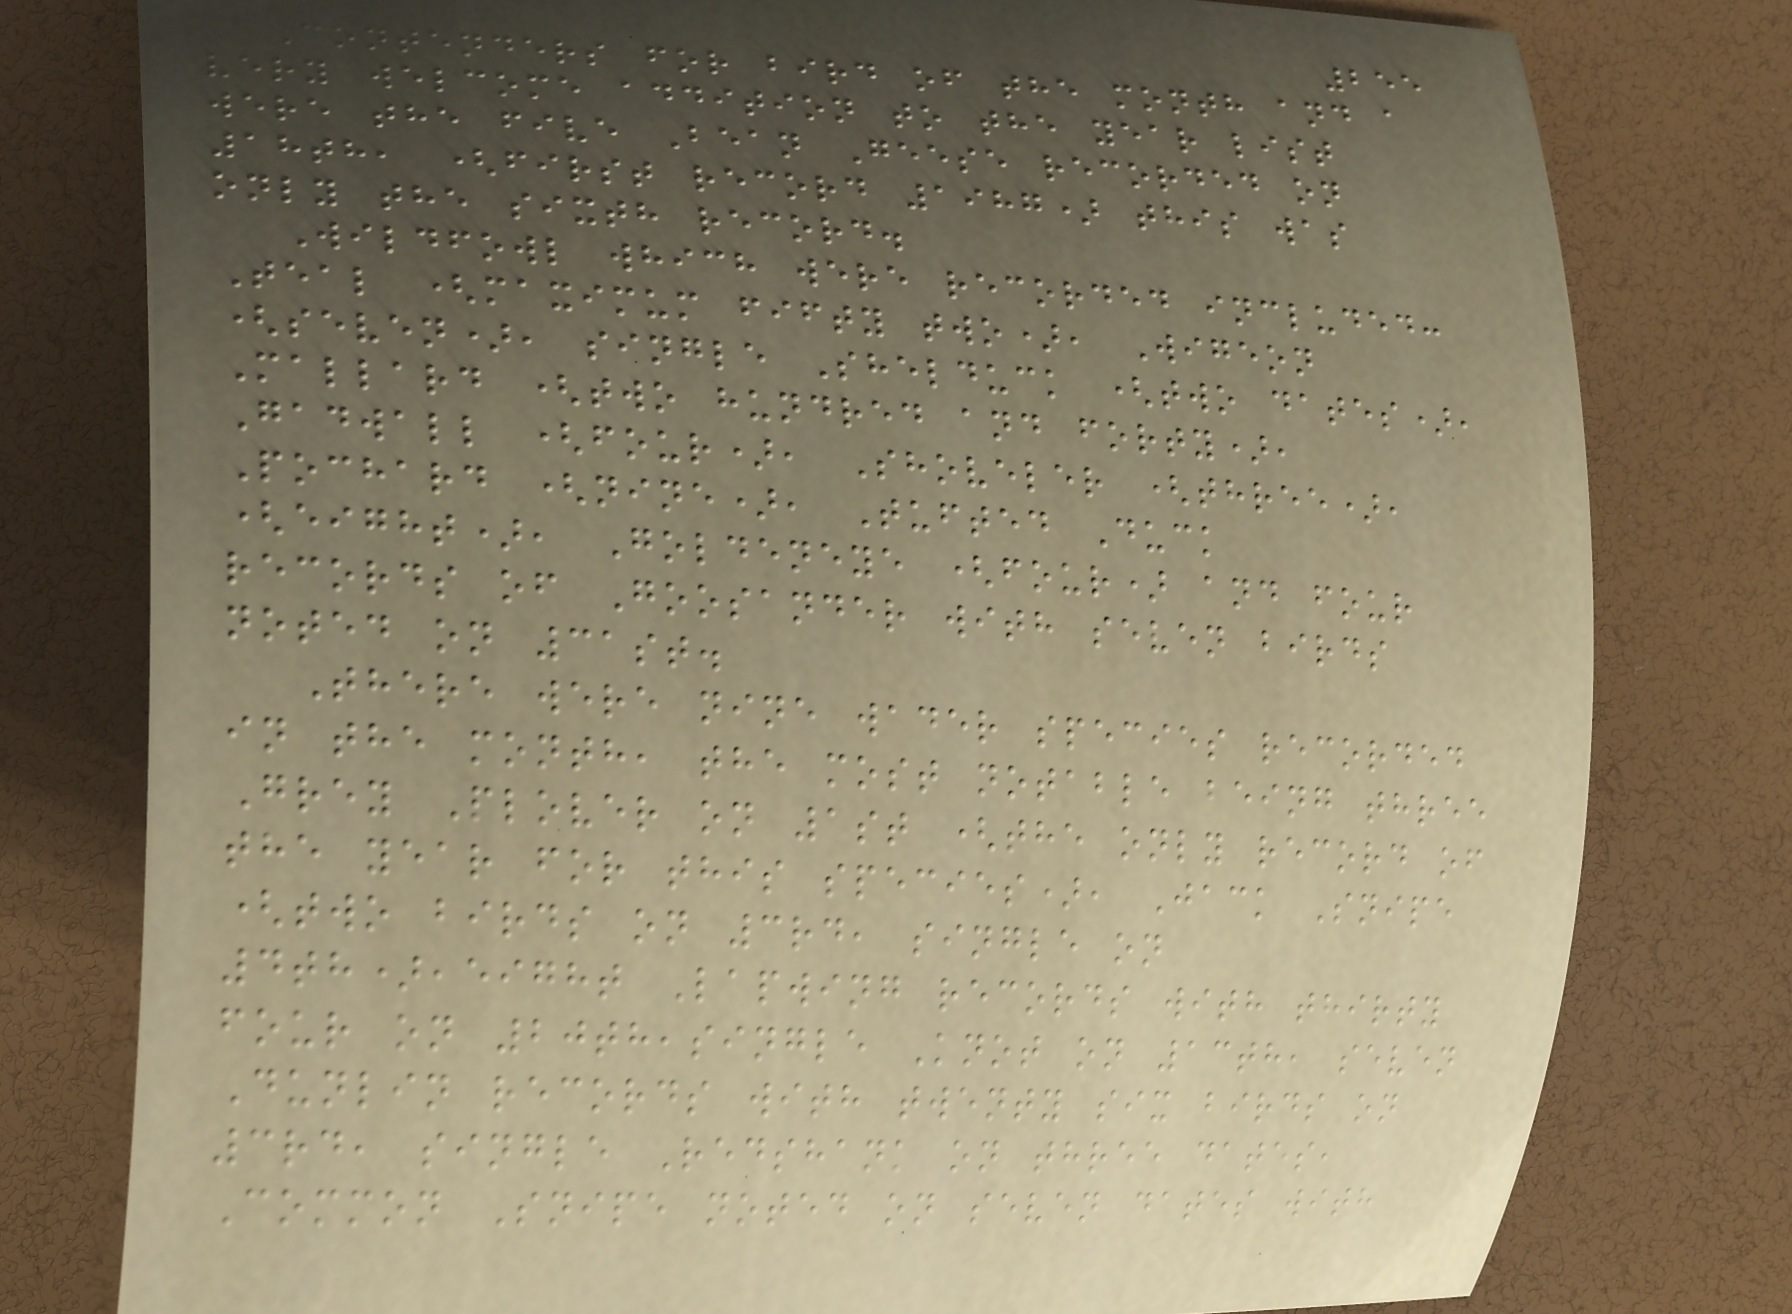255
Contenders for bird of the month and a
very welcome addition to the year list
were the five Bean Geese recorded on
18th, (first record 1987) this was
only the sixth record.
Wildfowl which were recorded included:
Teal (maximum fifty two), Wigeon
(seven), single Shelduck (two dates),
Mallard (two hundred and forty),
Gadwall (four), Shoveler (three),
Pochard (nine), Tufted Duck
(eight), Goldeneye (four) and four
records of Goosander with seven birds
noted on 31st.
There were nine wader species recorded
in the month, the most notable being three
Grey Plover on 1st (the only record of
the year for this species), Jack Snipe
(two birds on 3rd, single on
4th),eight Lapwing records with thirty
four on 20th,single Knot on 13th, seven
Dunlin records with twenty six birds on
3rd, single Redshank on three dates,
Common Snipe noted on seven dates with
